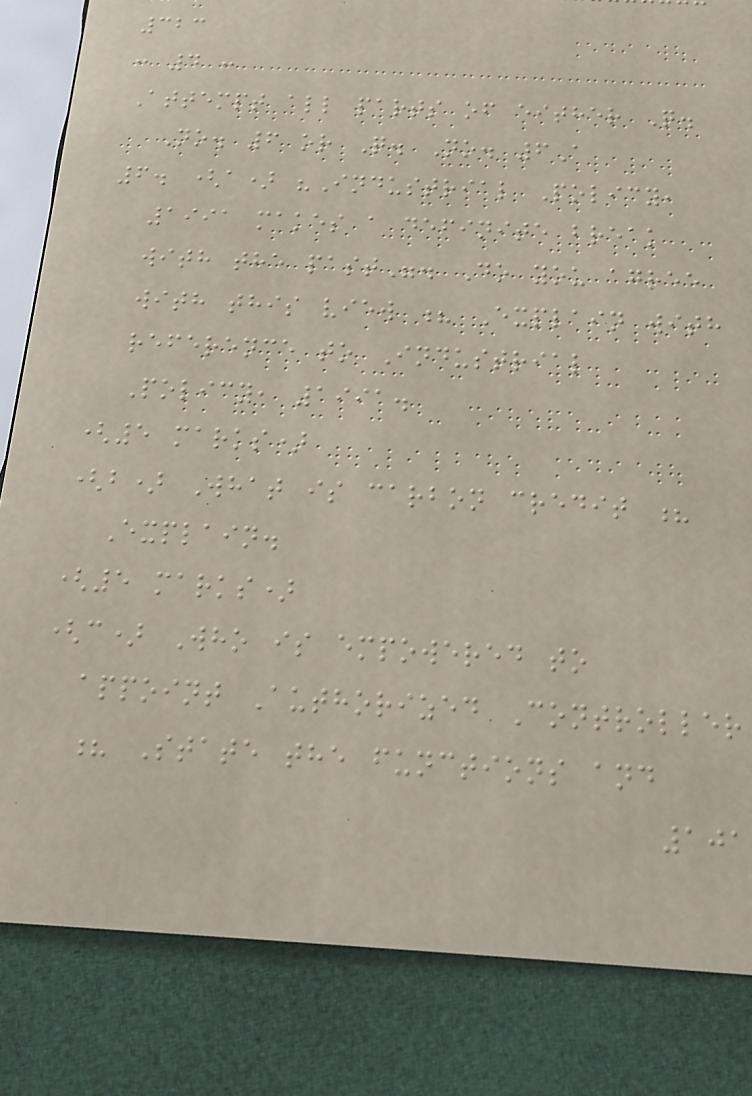323
: 4 :
Attempt all parts of either Q.
No. 6 or Q. No. 6A
6. (a) "Industrial Policy,
1991 makes a definite break
with the past". Do you agree
with this view ? Explain with
reference to Industrial
Policy, 1991.
(5 marks)
(b) What is carbon credit ?
Explain.
(5 marks)
(c) Who is empowered to
appoint Authorized Controller
? State the functions and
101
